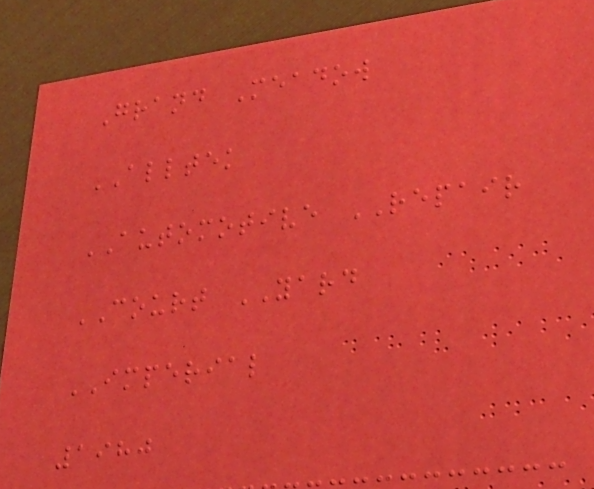Grand Meadow
ALLTEK
AUTOMOTIVE REPAIR
COURT YARD
IMPERIAL
1980
